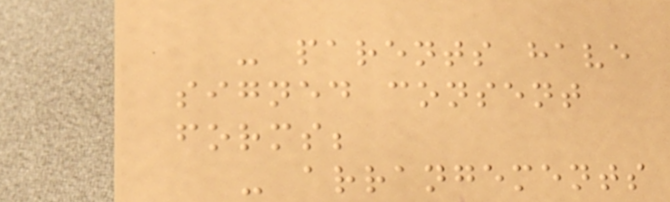- parents have
signed consent
forms;
- arrangements
